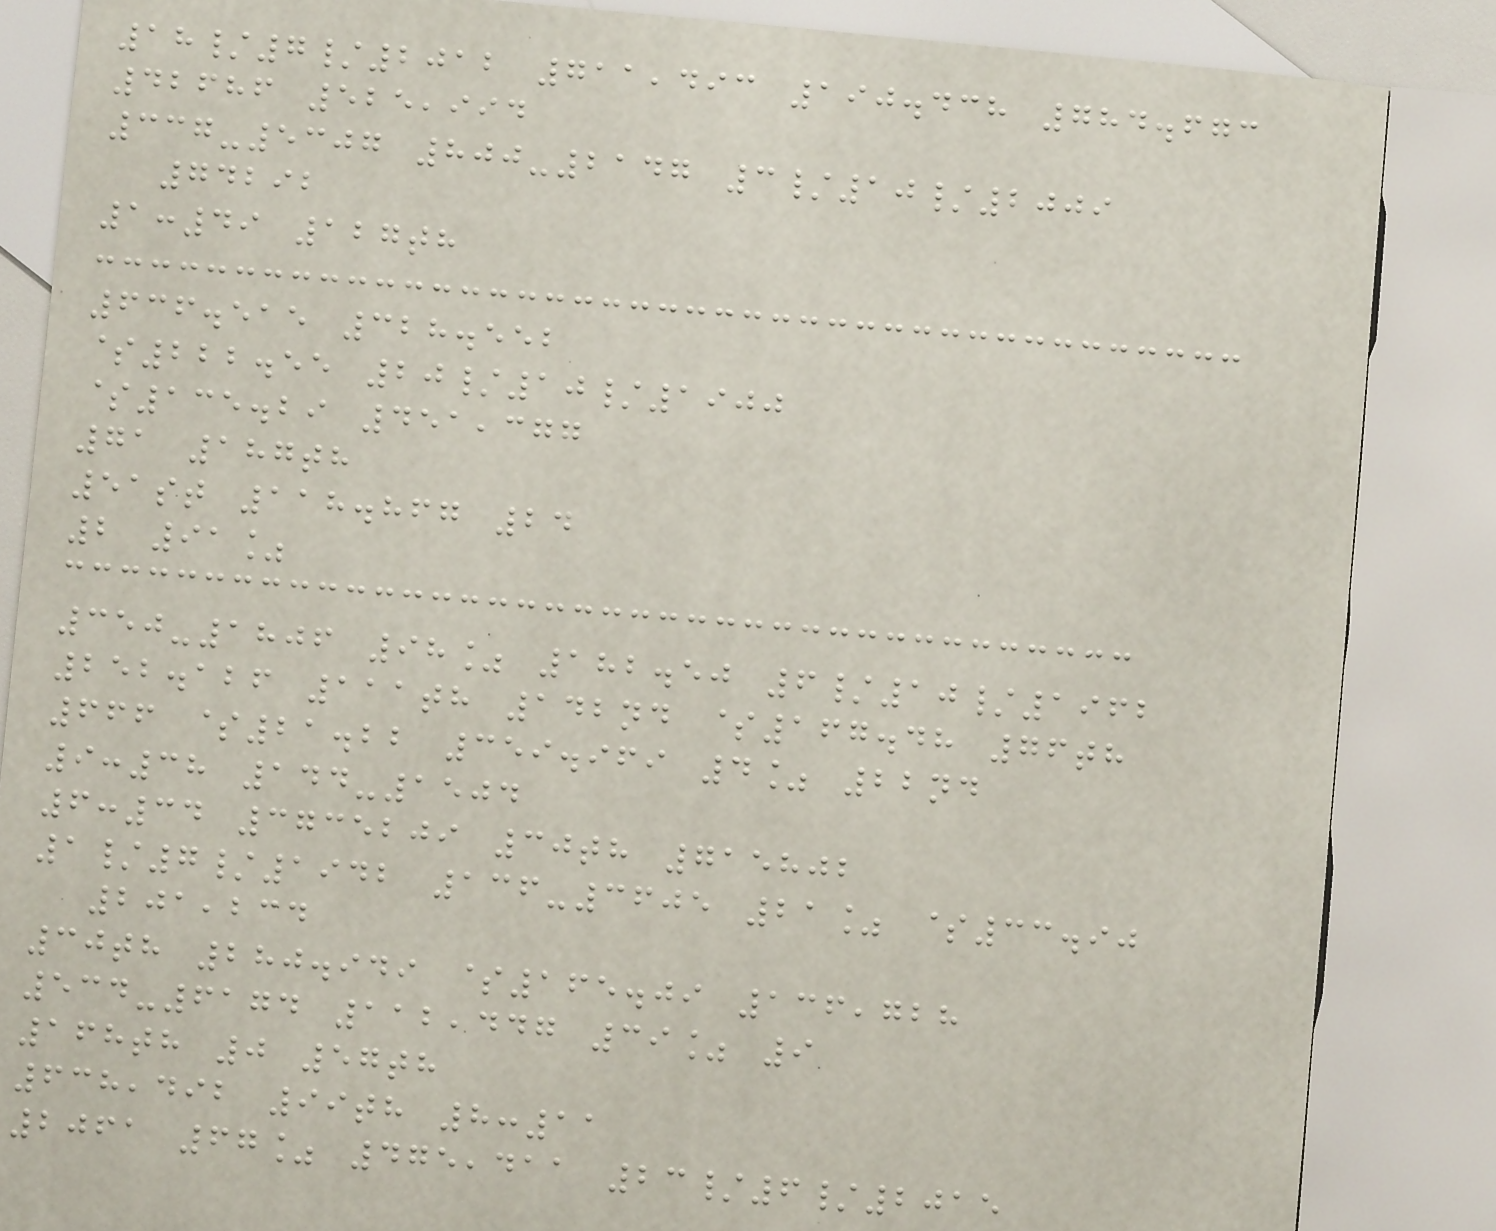18/7/2012 711,493 190.438 784.673
42686 525,994
337-5307 800-2147 3/10/2009
74292
1:49 127th
636.515 328.552
$222.55 20/10/1900
$135.29 451,377
71 187th
51st 118.867 24
2 91%
350-1806 98% 182.50 6/10/1962
252.126 111th 142nd $167.48 76th
666 $21.22 359.969 4% 22nd
9:38 144-1504
6:34 3735209 30th 715802
1/7/1942 136-3605 21% $33.90
201,234
30th 280.949 $165.09 136,728
534-6174 112,447 39% 9
168th 0 57th
638,492 99th 8:11
2061 67% 475,411 23/6/2015
